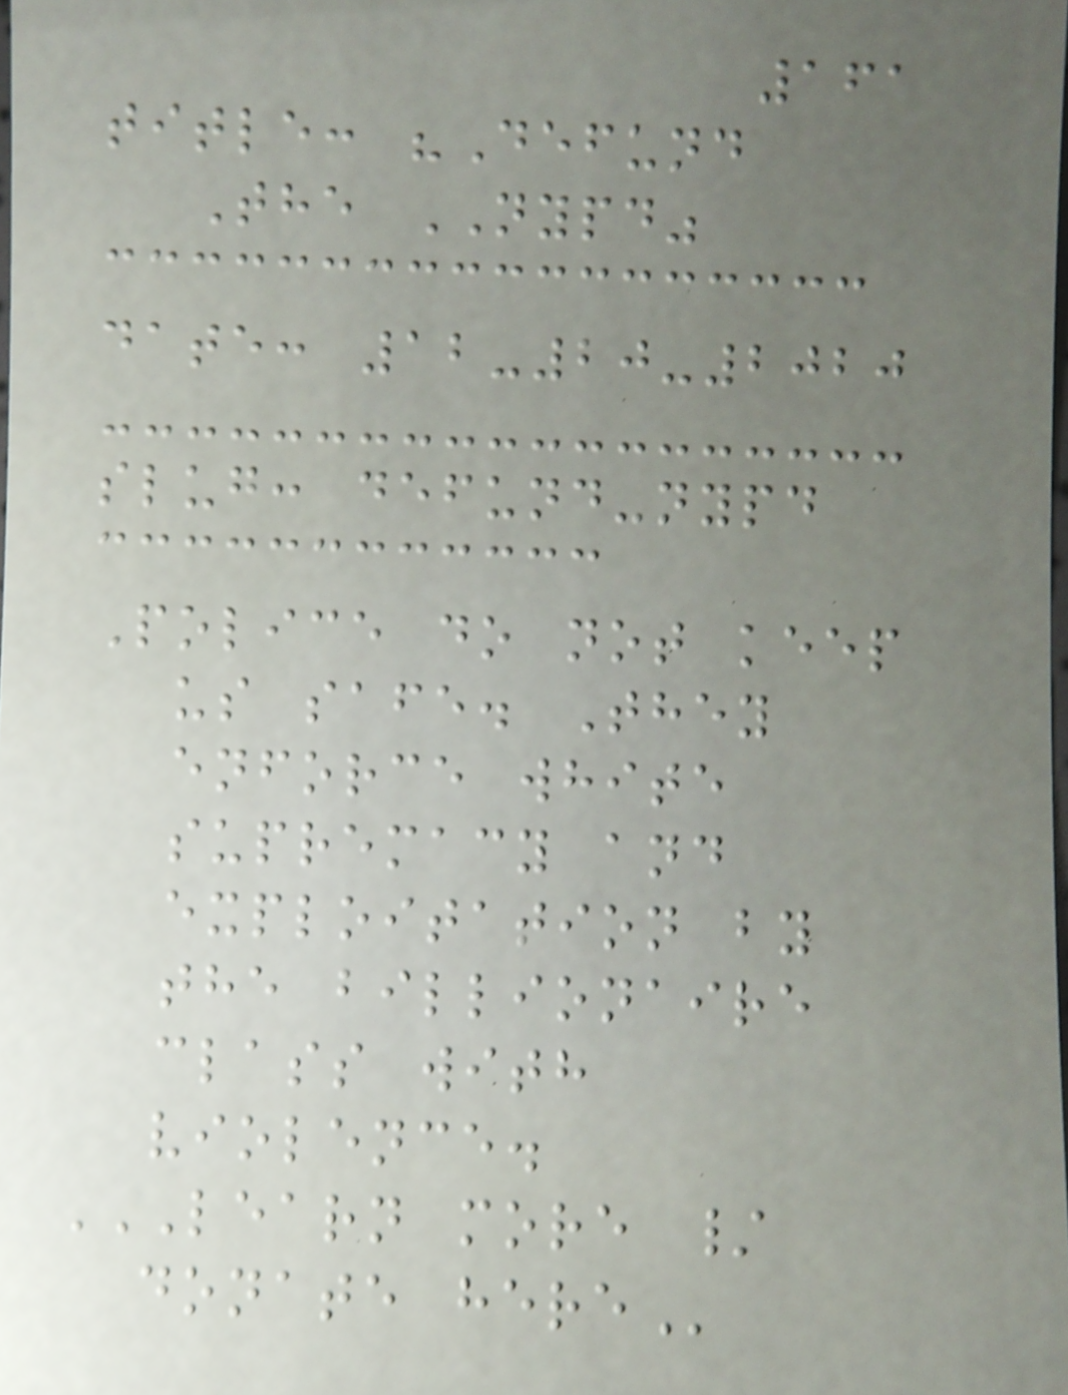161
title: "Defund
The NYPD"
date: 12-20-2020
slug: defund-nypd
Police do not keep
us safe. They
enforce white
supremacy and
exploitation by
the billionaire
class with
violence.
LEARN MORE /
DONATE HERE
